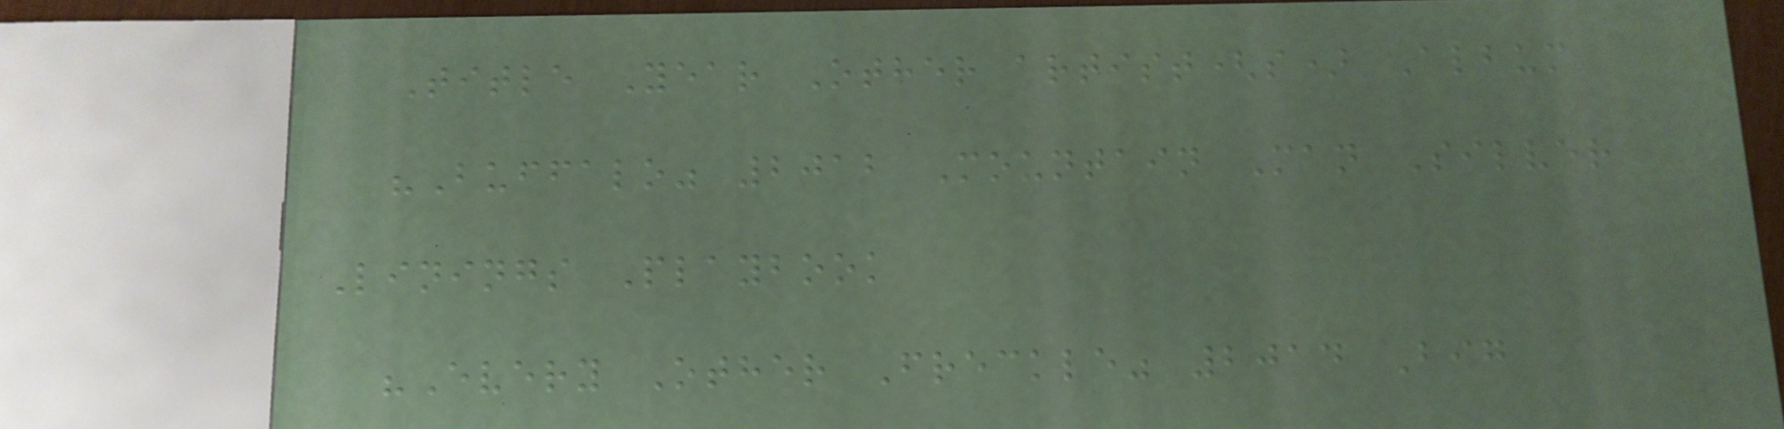Title Year Other artist(s) Album
"Buffalo" 2012 Mountain Man Silver
Linings Playbook
"Every Other Freckle" 2014 Big
